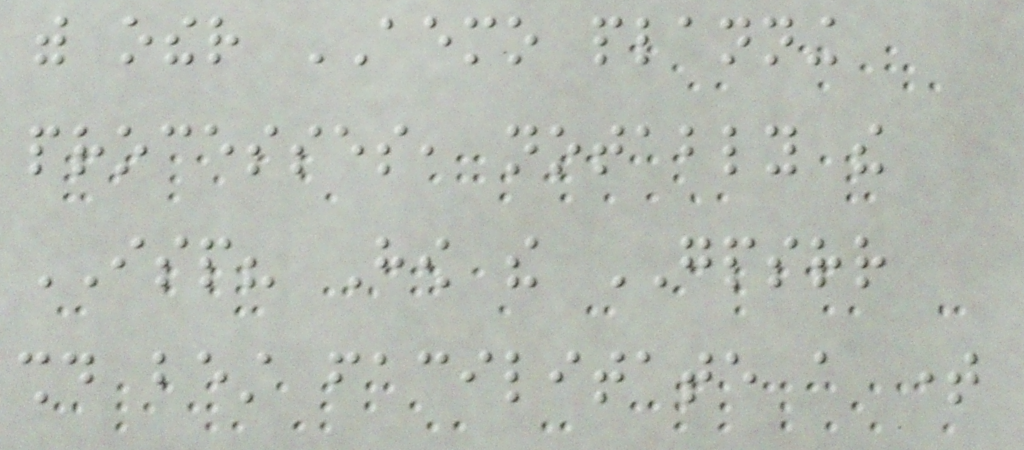with other AEMO planning
processes, notably the
ISP? How the GPSRR
should best facilitate a time
